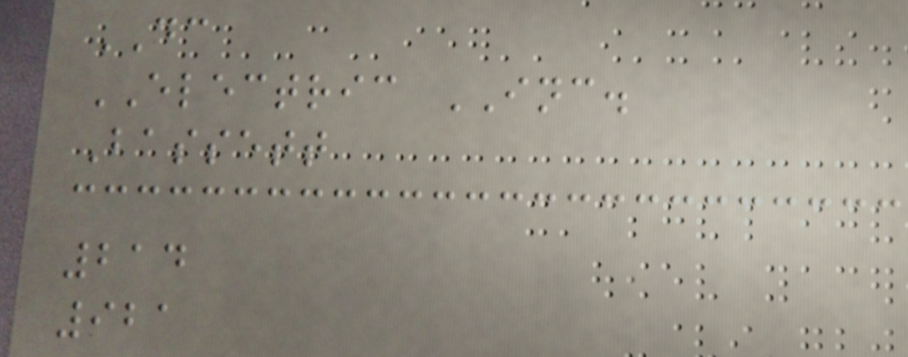DC
ELECTRIC INC.
Bassett
214
921
